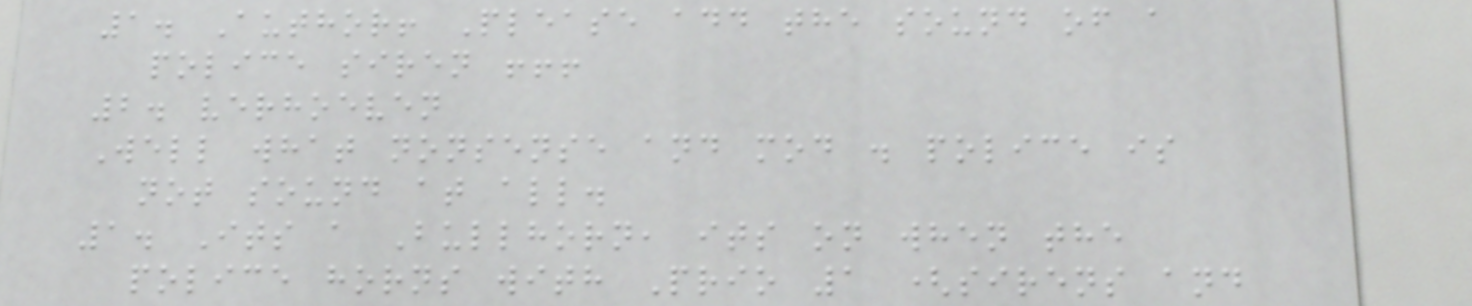1. Author! Please add the sound of a
police siren !!!
2. verhoeven
Well what nonsense and mod . police is
not sound at all.
1. Its a Bullhorn, its on when the
police horns with Prio 1 (sirens and
